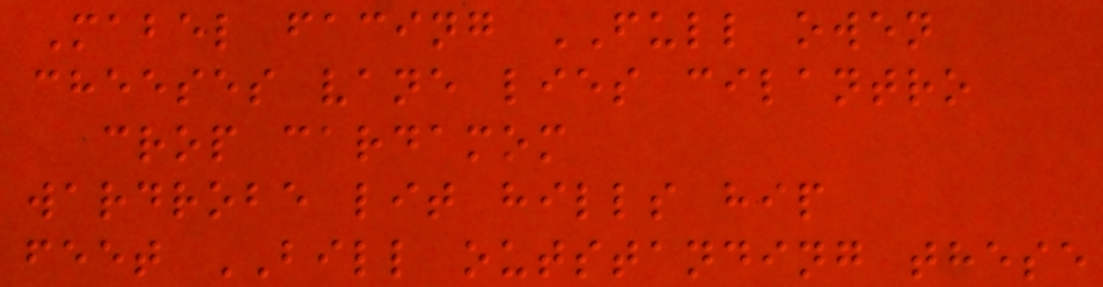Mabel facing FULL owen
cheeses vane lies cilantro
crop cardamom
wardrobe lit hills hip
feet BILL outstanding these
